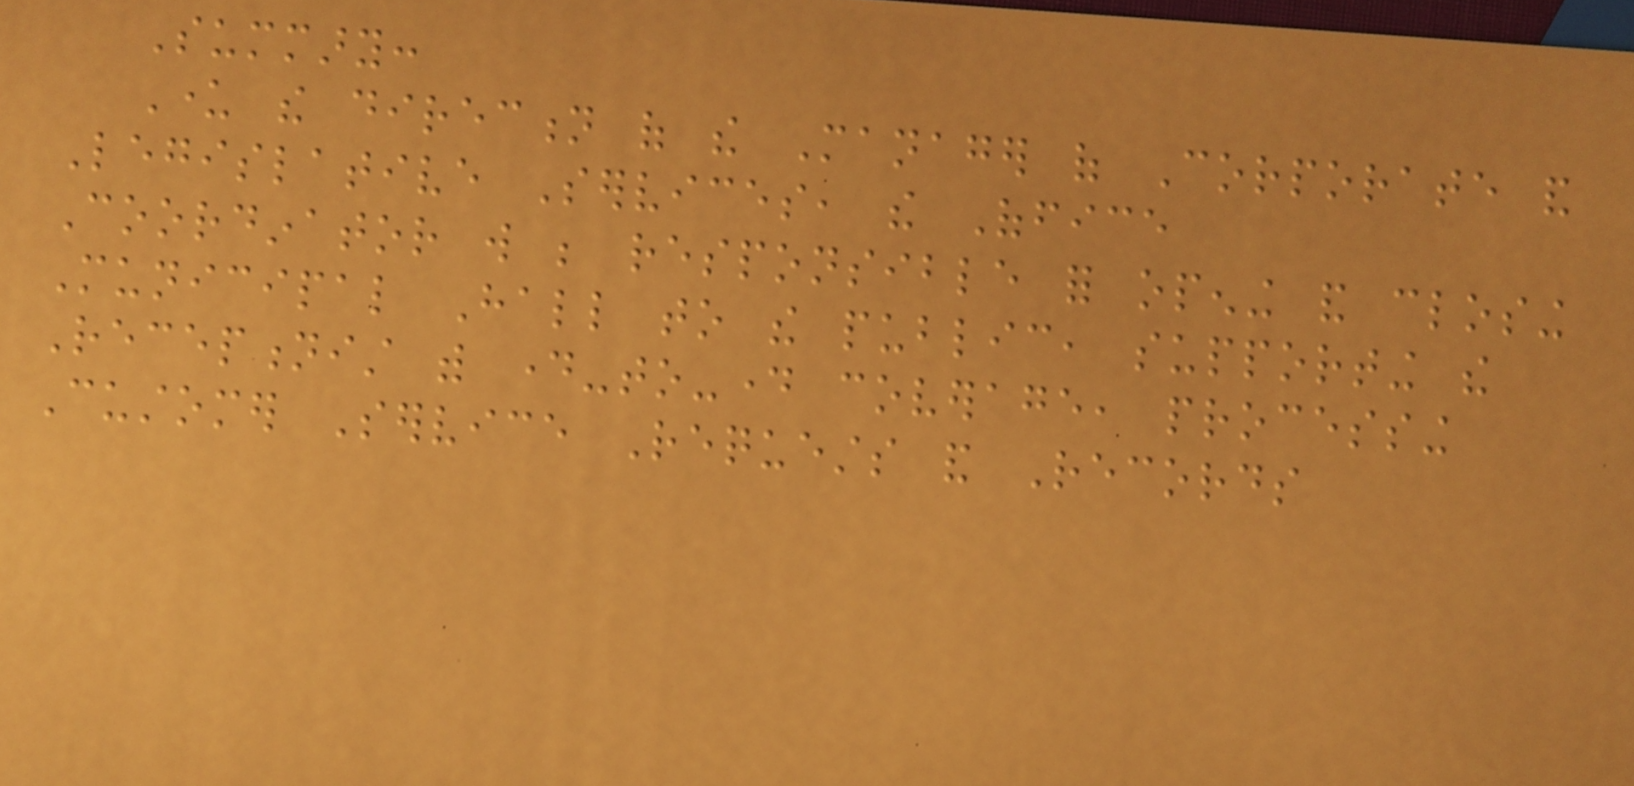Summary:
Under the direction of the Manager of Corporate and
Legislative Services, the Office
Coordinator will be responsible for opening and closing
Municipal Hall to the public, supporting the
Receptionist with day-to-day coverage, processing
Customer Service Requests and Records
